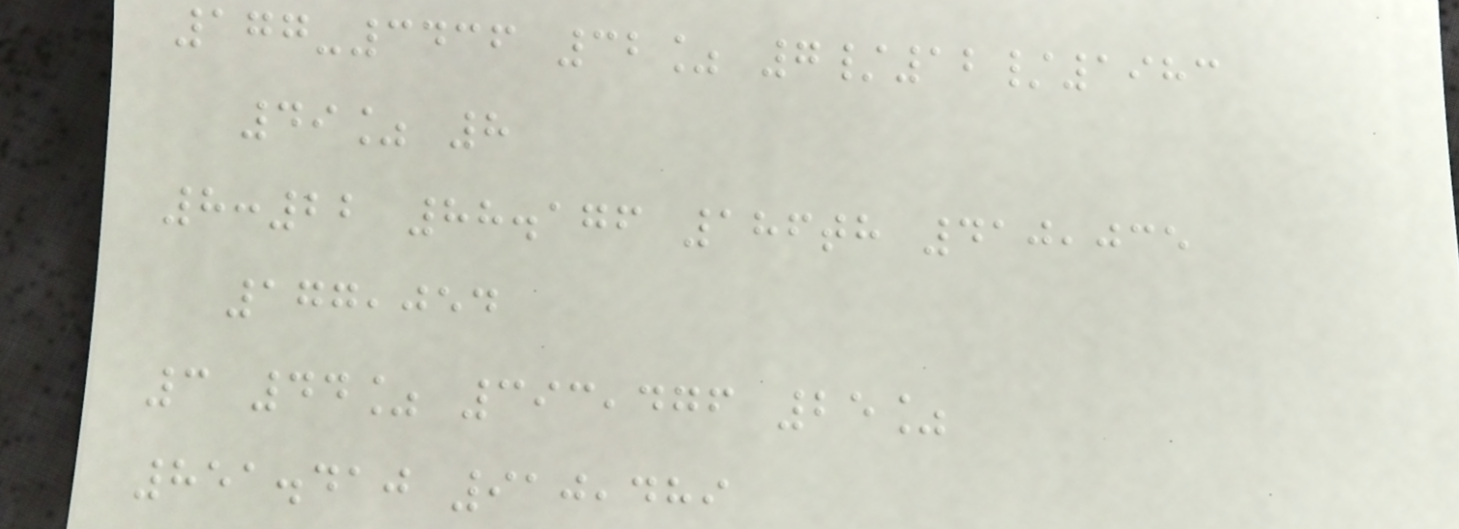177-3436 32% 7/12/1983
49% 8
8:22 88.176 186th 410,035
177,054
3 44% 393,476 25%
851.410 910,489
